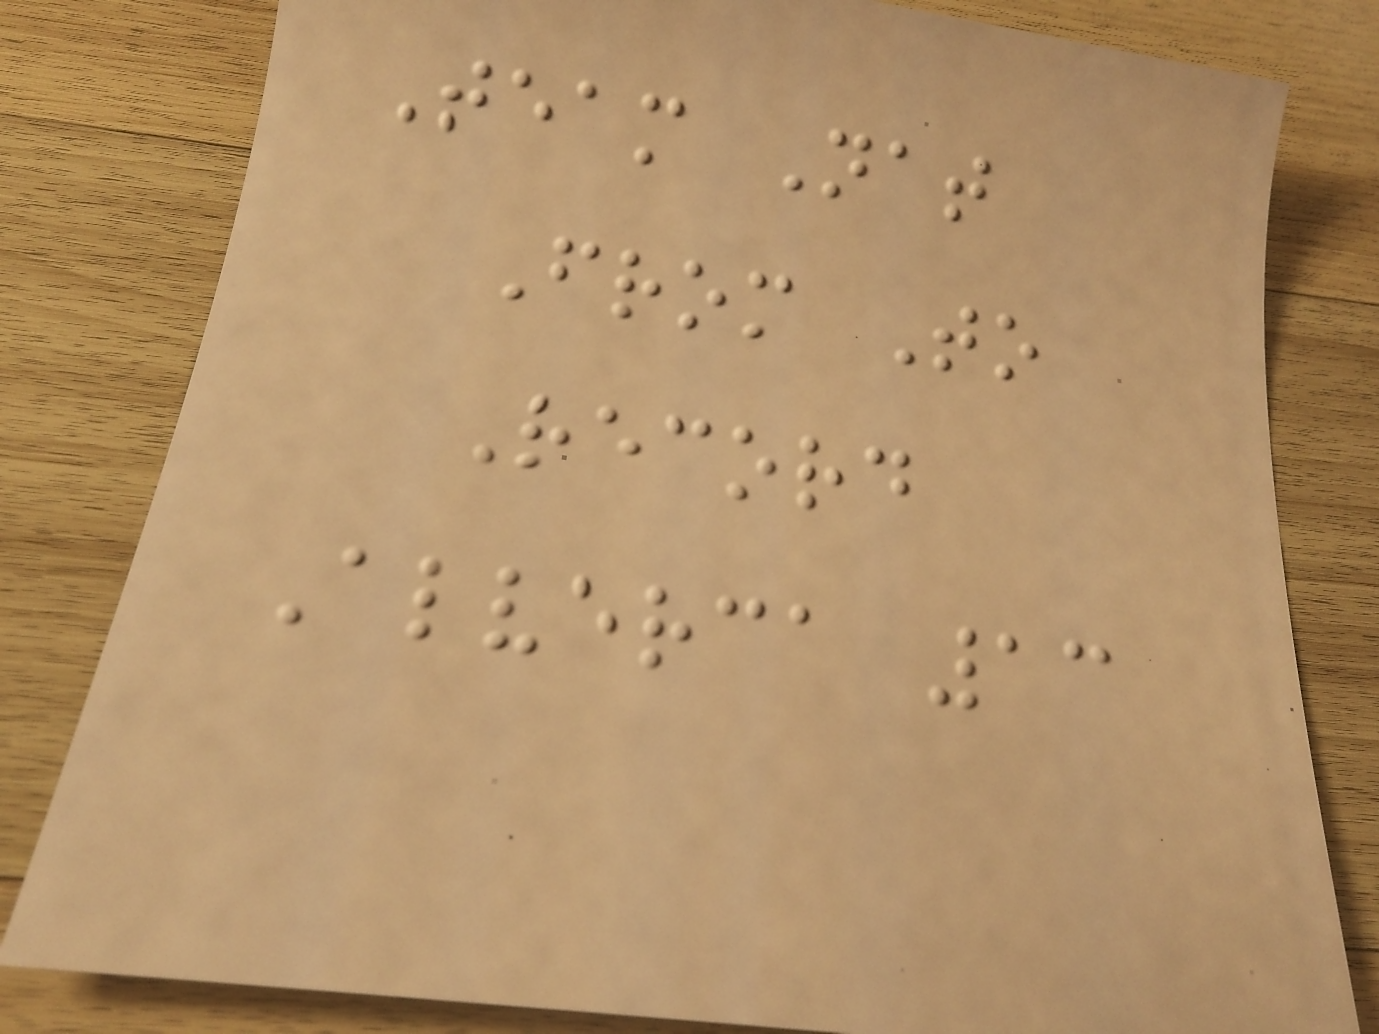Team Nat
From To
Record
Alverca 13
